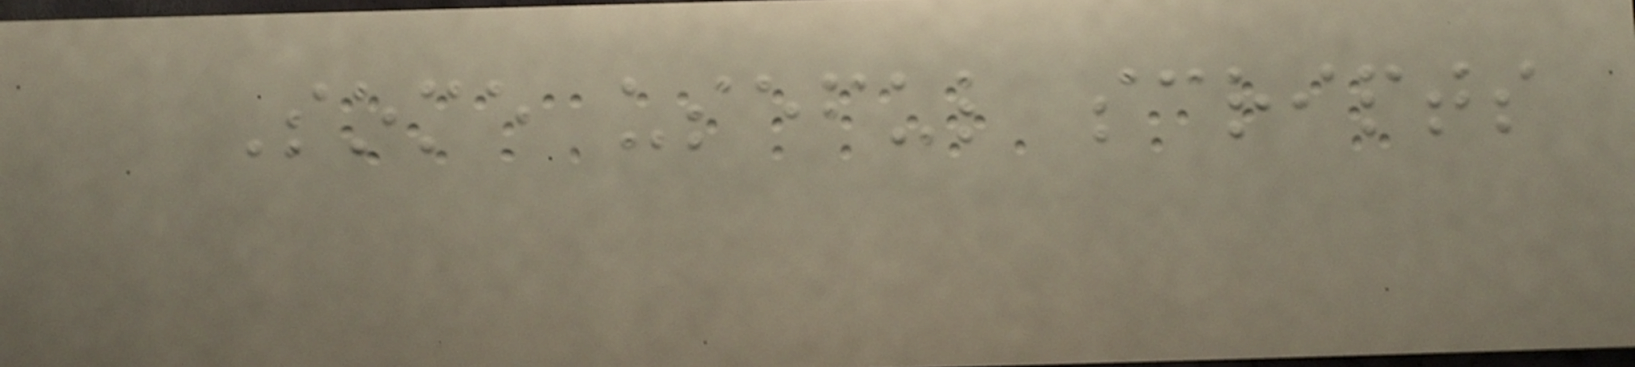Some useful scripts
